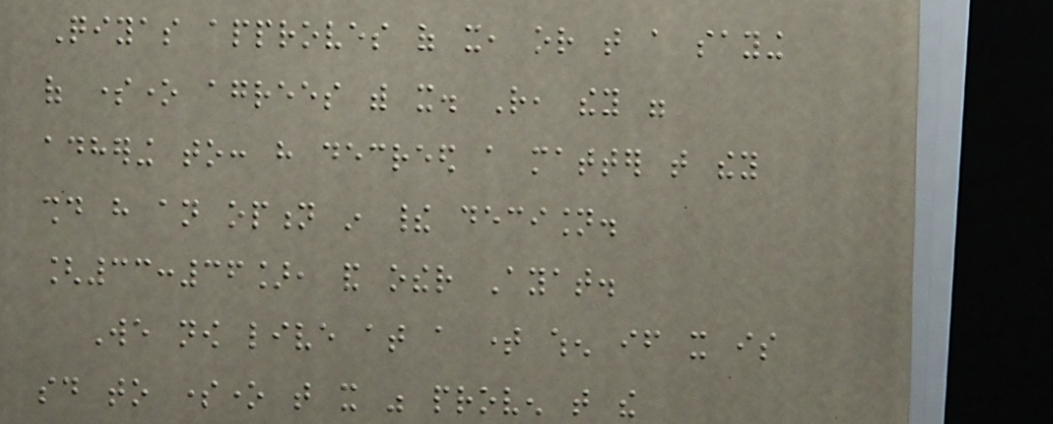Qiyas approves of it, or that a saying
of someone agrees with it. Rather, they were
adhering to: have decreed a matter that they
should have an option in their decision.
[33:36], and other Ayat.
We now live at a time when if it is
said to someone that it was proven that the
